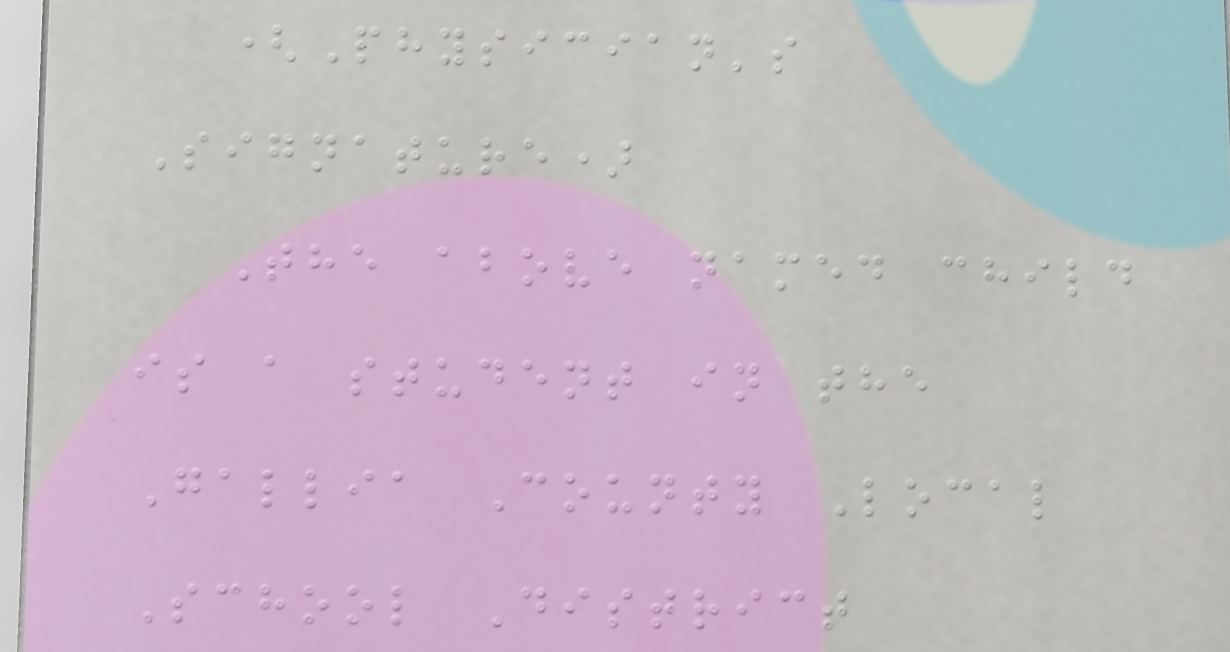(Physician's
Signature)
The above named child
is a student in the
Gallia County Local
School District
